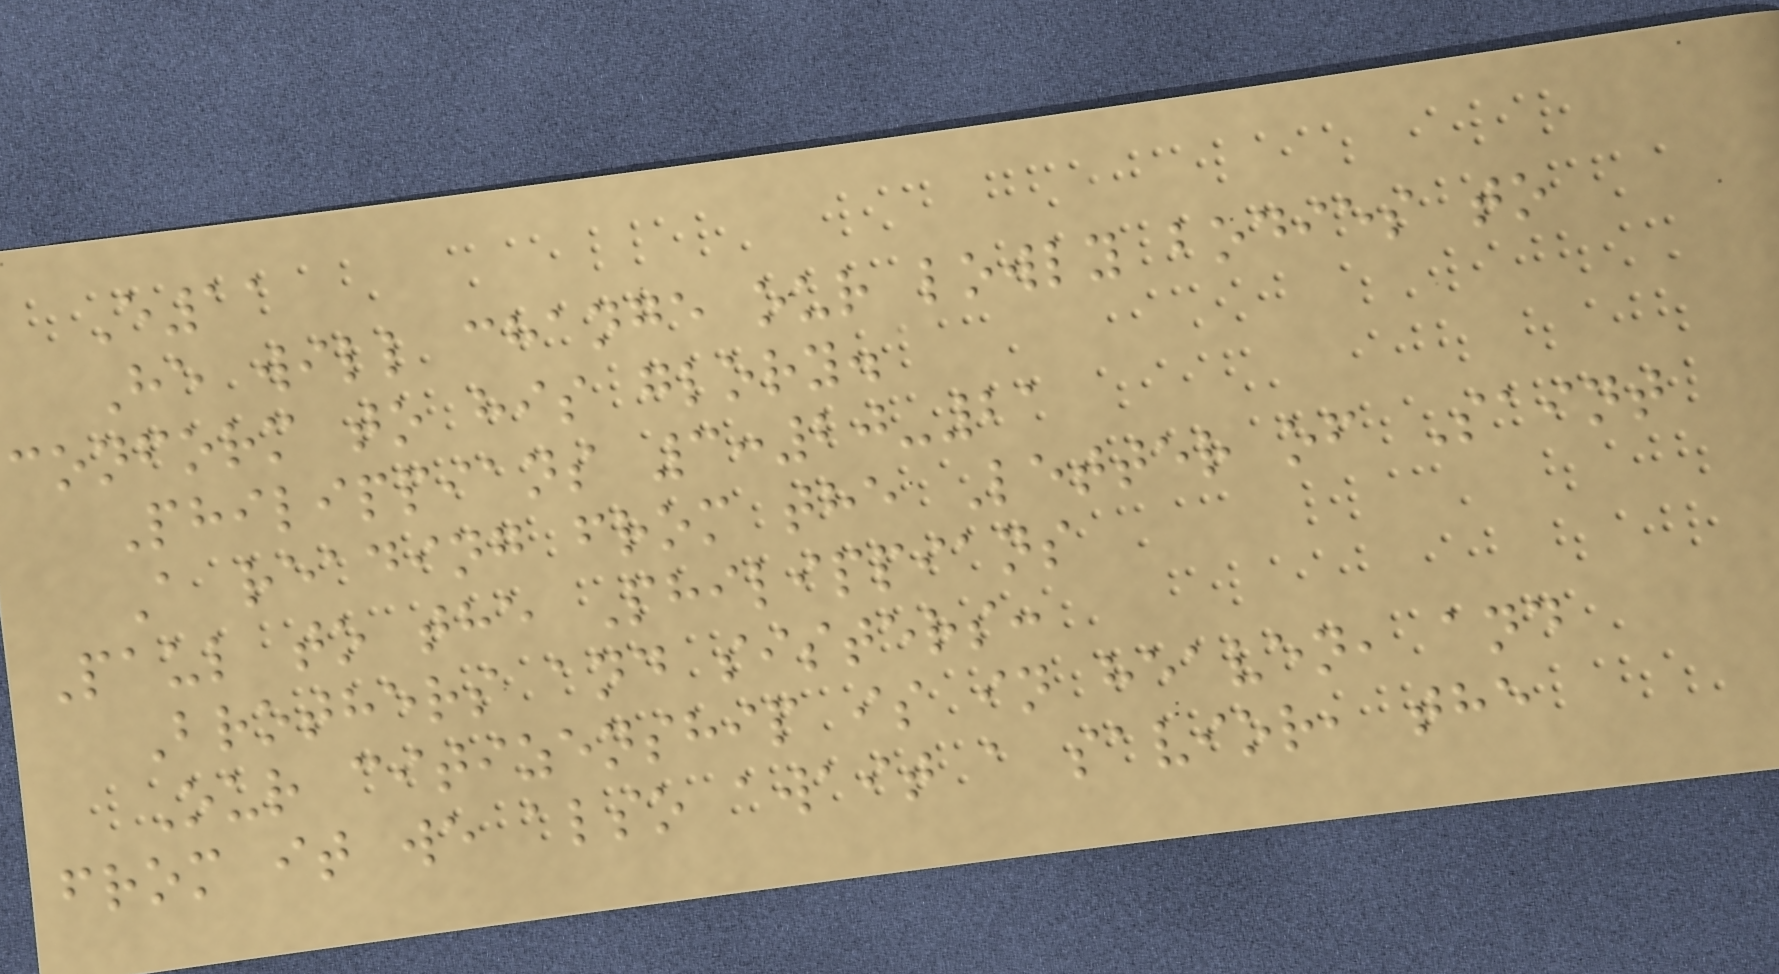E11
He will change our lowly bodies to
conform to his glory.
Philippians 3:20-21
A reading from the Letter of Saint
Paul to the Philippians
Brothers and sisters:
Our citizenship is in heaven, and
from it we also await a savior, the
